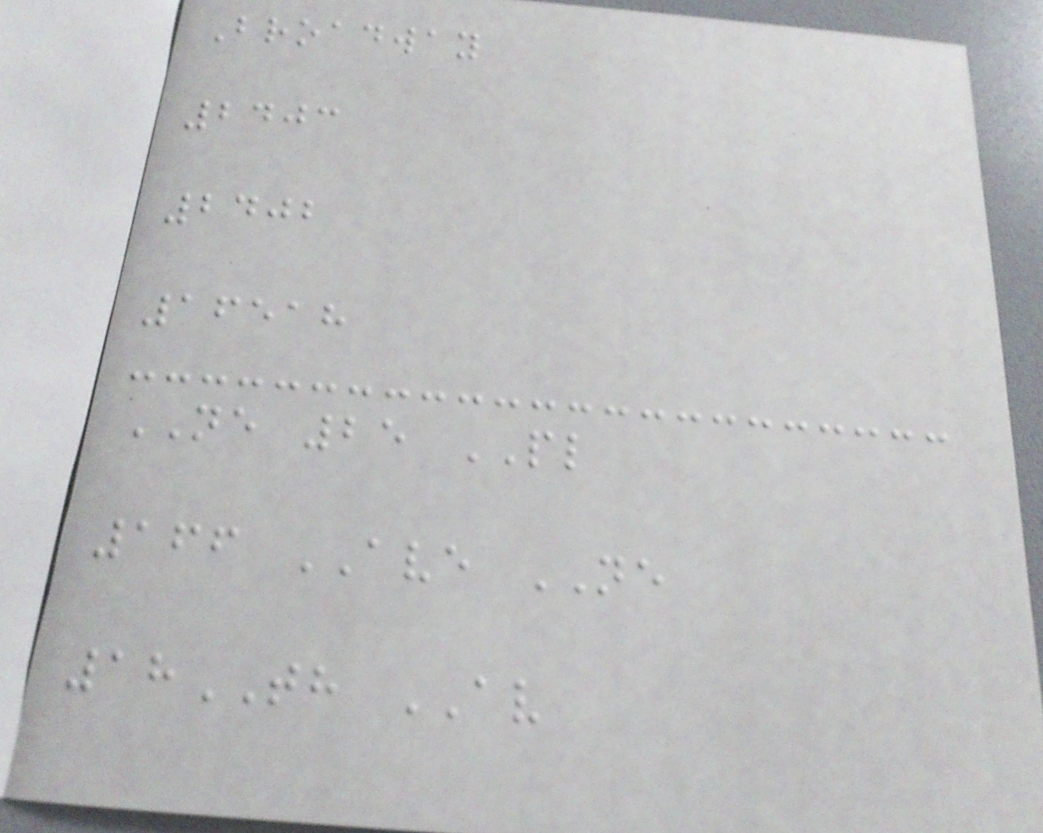Broadway
2403
2402
16518
NE 25 PL
166 AVE NE
18TH AV
